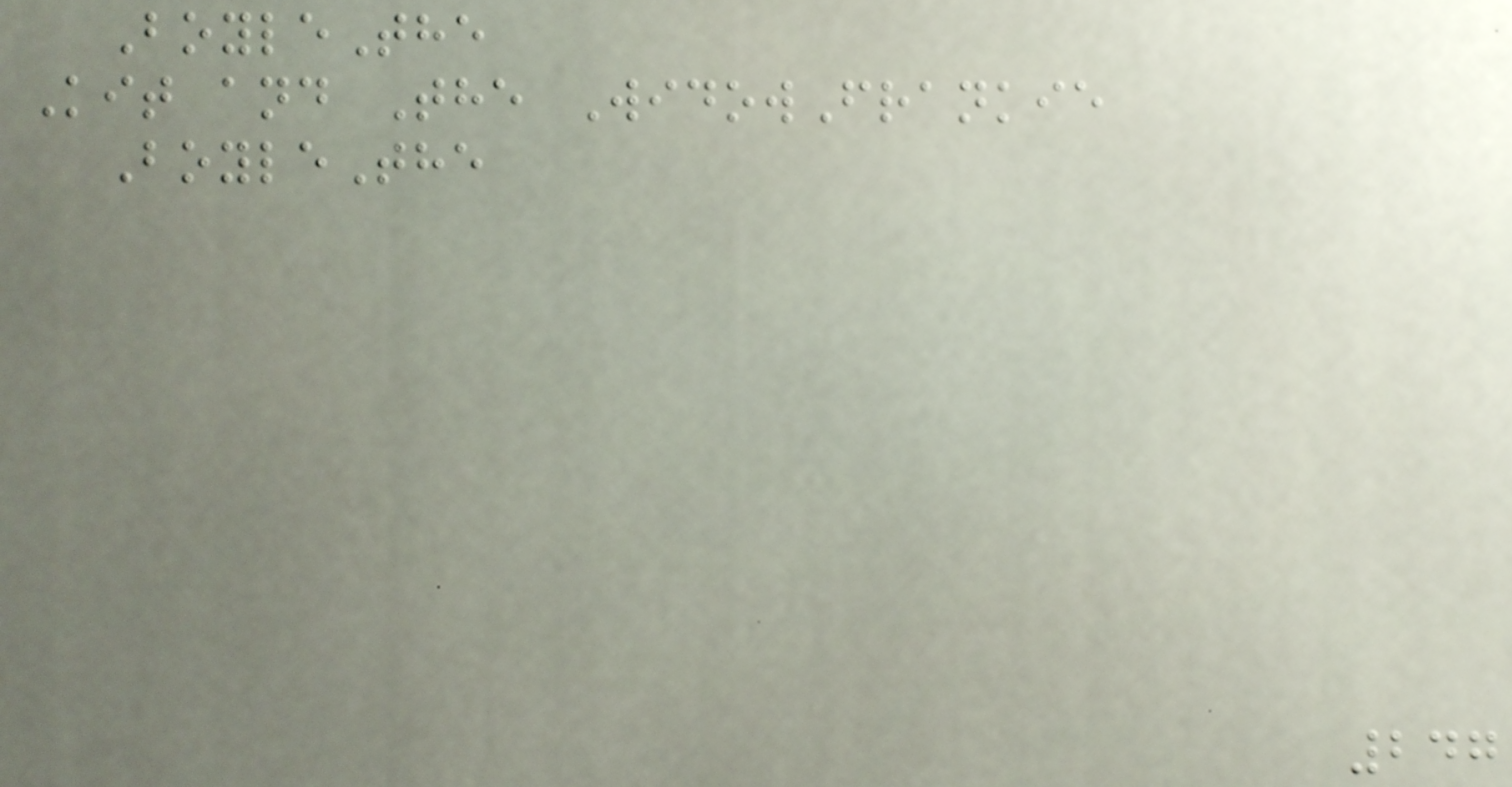BoyleThe
Kit and The WidowFrankie
BoyleThe
247
